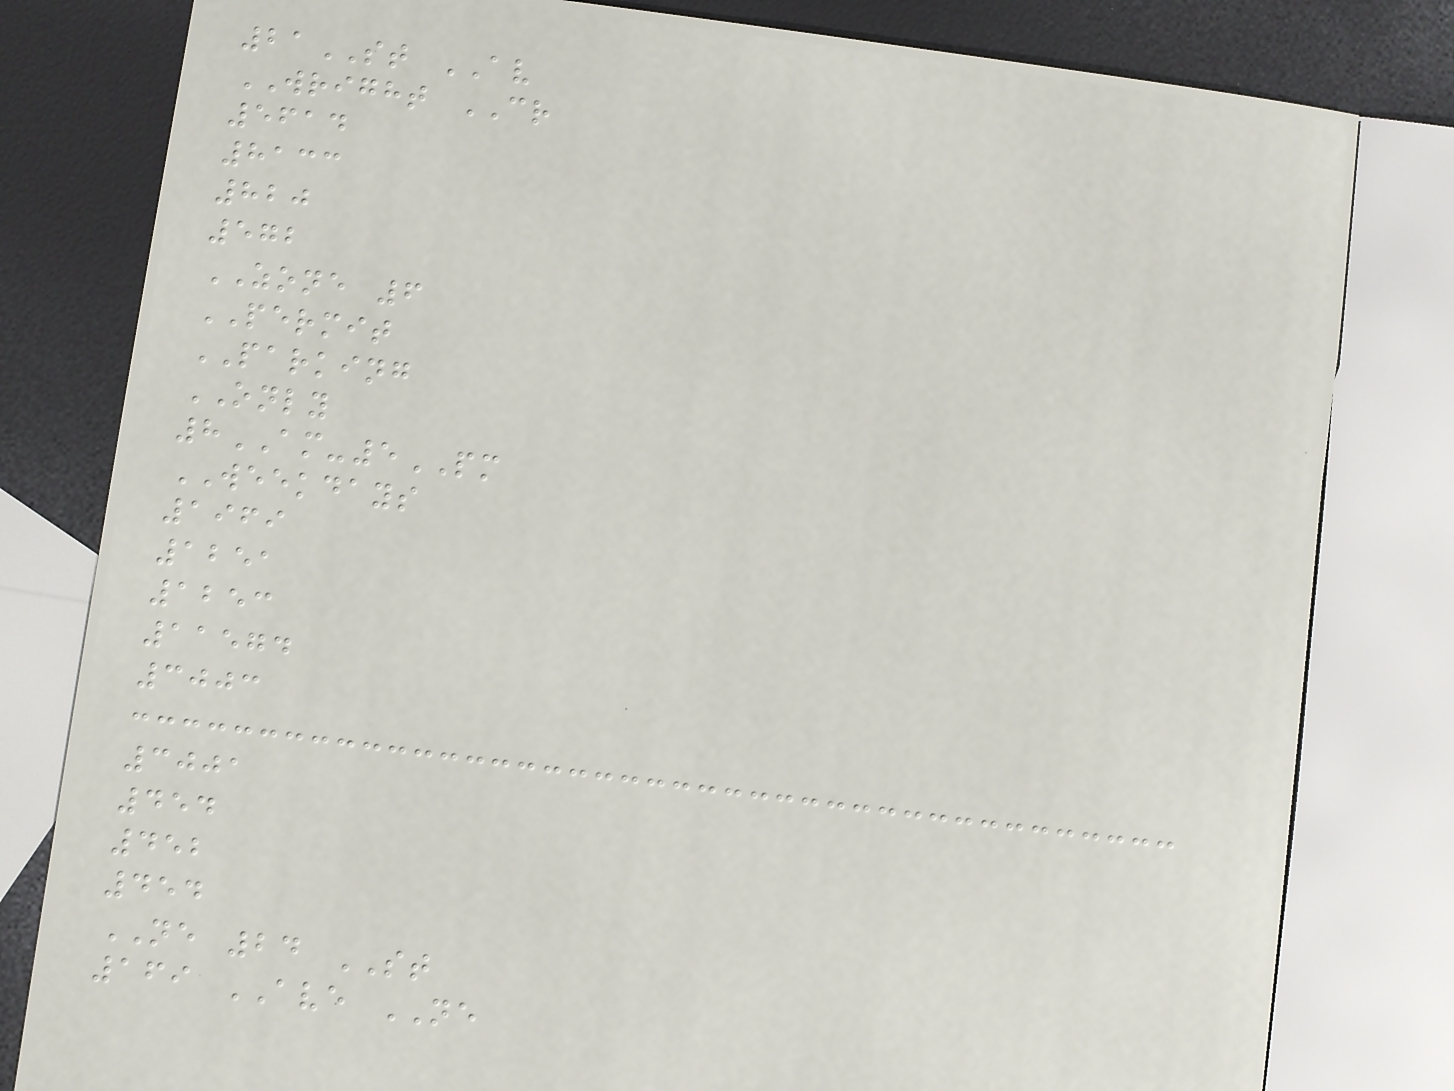21ST AV
WRIGHT CR
5614
8133
820
572
ZONE 6
PERMIT
PARKING
ONLY
8AM-5PM
WEEKDAYS
1969
1251
1253
11574
3003
3001
454
452
454
NE 24 ST
169 AVE NE
